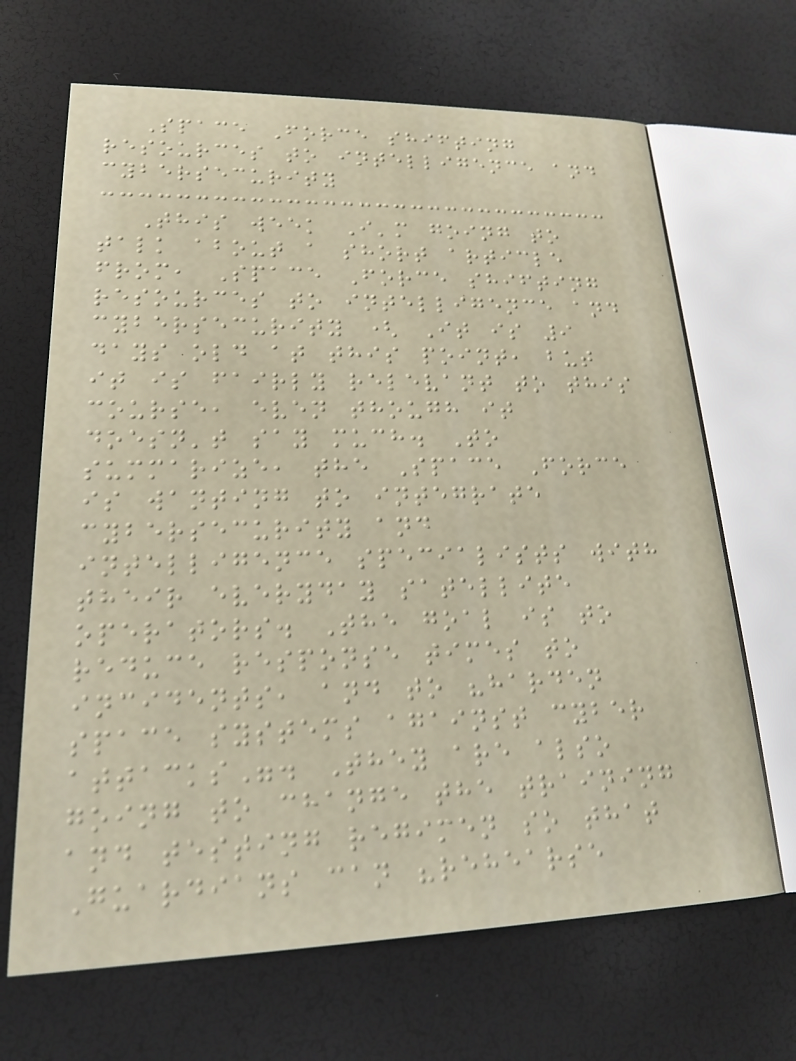Space Force shifting
resources to intelligence and
cybersecurity
This week I'm going to
talk about a short article
from, Space Force shifting
resources to intelligence and
cybersecurity ( It is 9
days old at this point, but
it is fairly relevant to this
course, even though it
doesn't say much. To
summarize, the Space Force
is wanting to integrate
cybersecurity and
intelligence specialists with
their everyday satellite
operators. The goal is to
reduce response times to
incidents, and to "harden
space systems against cyber
attacks". They are also
going to change the training
and testing regimen so that
Guardians can "rehearse
